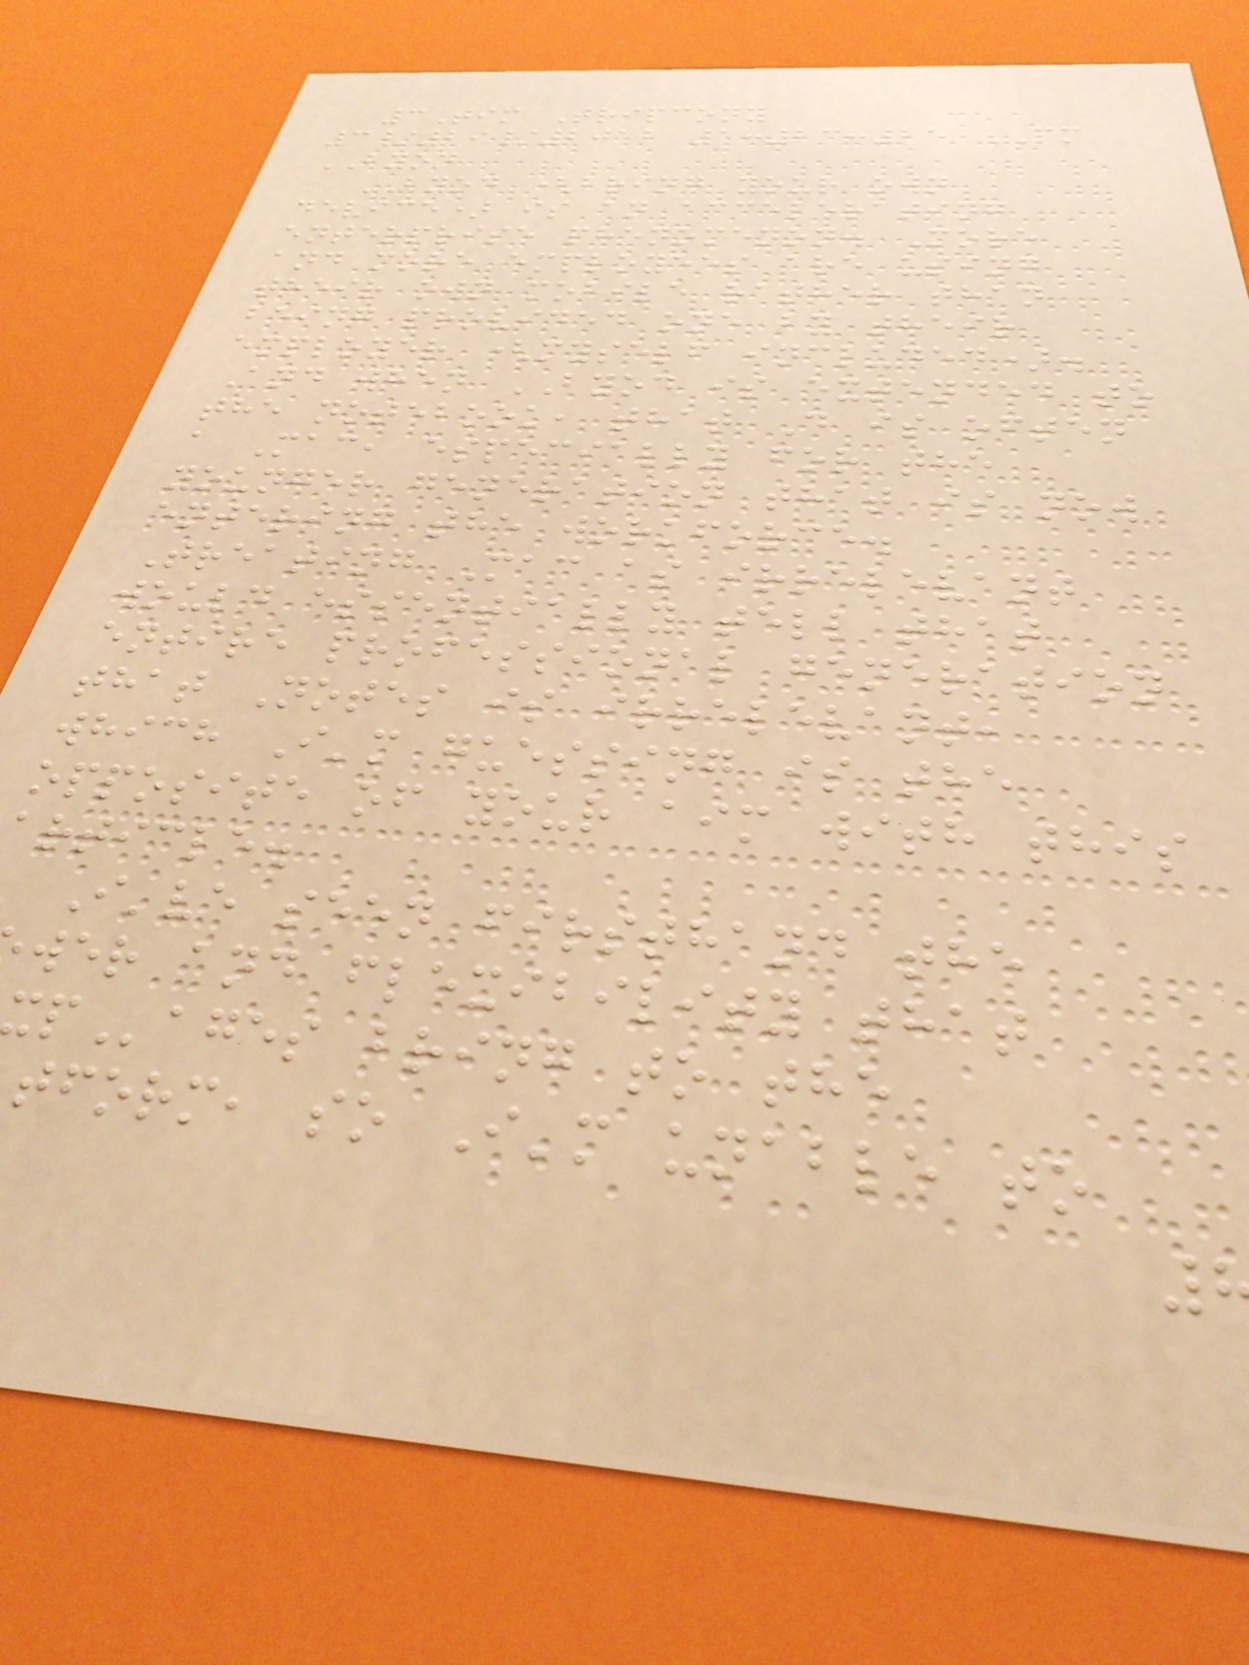3Tim Tripcony
3/29/2012 1:23:25 PM
BYOD
BYOD (bring your own
device) is an accelerating
enterprise phenomenon. More
and more employees are using
their own mobile rather than
being provided one by their
employer (myself included).
And when BYOD is extended to
the notebook, that D is often
a Mac, especially for the
younger generation that is now
entering the workforce.
Treating Mac as irrelevant
would essentially tell that
entire professional generation
that Notes is irrelevant,
which I'm guessing is the
opposite of your aim with this
article.
I've seen firsthand the
wer and flexibility that
ages bring to the
tform, so I'm unable to
